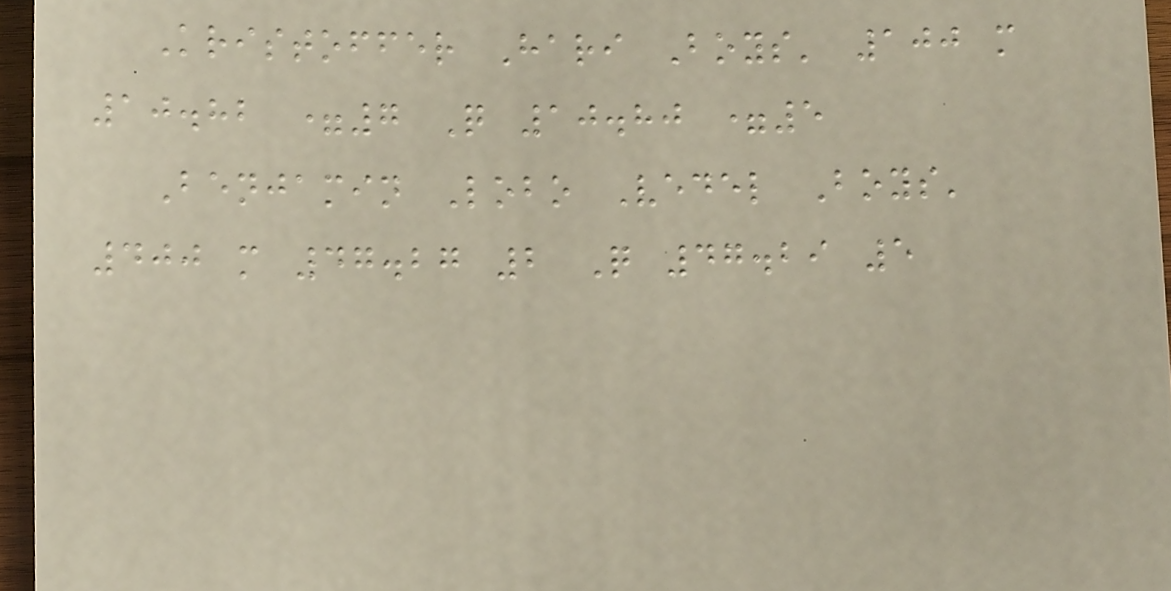Kristoffer Hari Boys' 100 m
10.82 =7 Q 10.80 =5
Benjamin Lobo Vedel Boys'
400 m 47.27 2 Q 47.29 5
